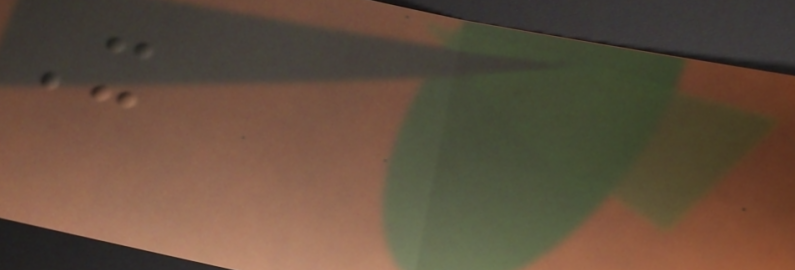It
